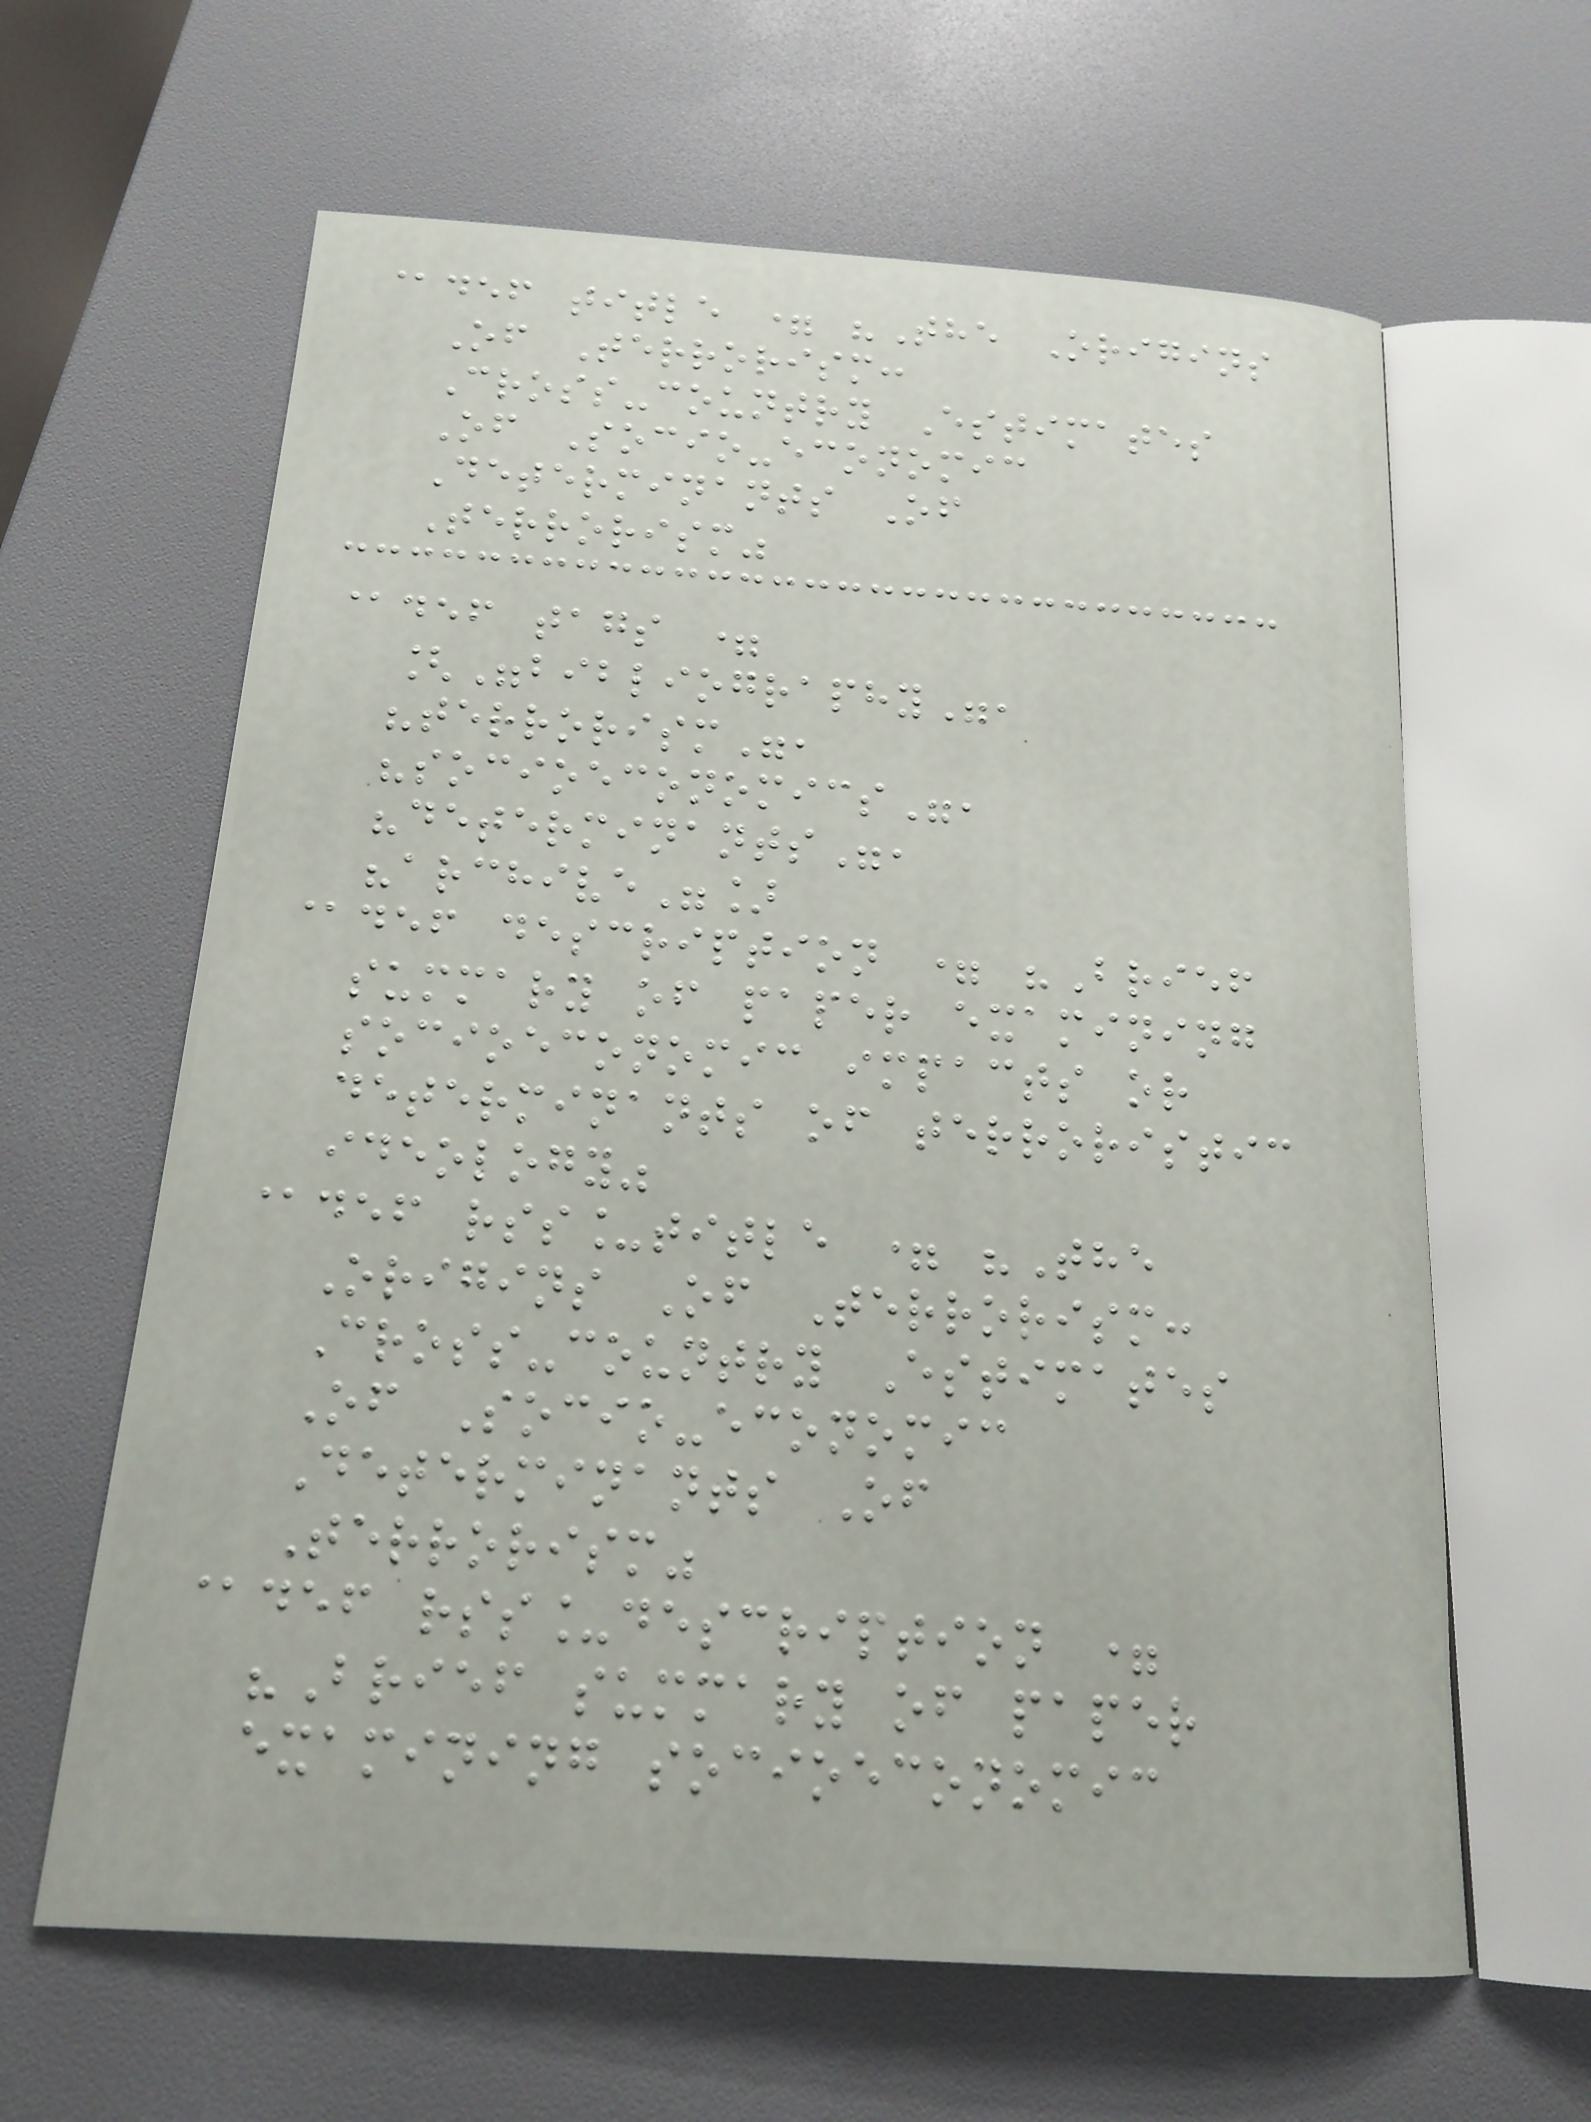@def title = "The Origins
Of Terrorism:
Cross-country Estimates
Of Socio-economic
Determinants Of
Terrorism"
@def tags =
["bibliography",
"terrorism",
"socioeconomics",
"determinants",
"archive"]
@def description = "Brief
summary of paper examining
socioeconomic impacts or
determinants of terroristic
ideology"
@def rss_title = "The
Origins Of Terrorism:
Cross-country Estimates
Of Socio-economic
Determinants Of
Terrorism"
@def rss_description =
"Brief summary of paper
examining socioeconomic
